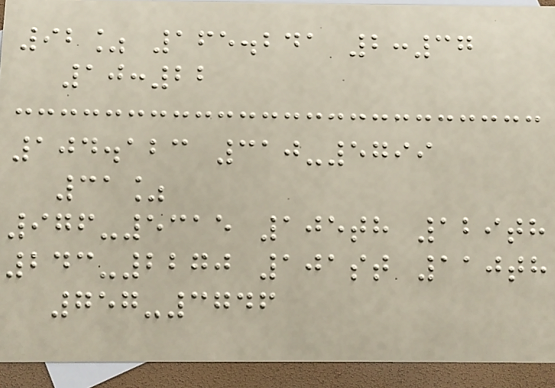92% 165.241 2:37
10:22
104.123 310-5799
31%
976-5315 105th 129th
243-2270 101st 110th
757-3746
